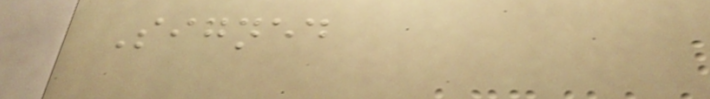Signed
